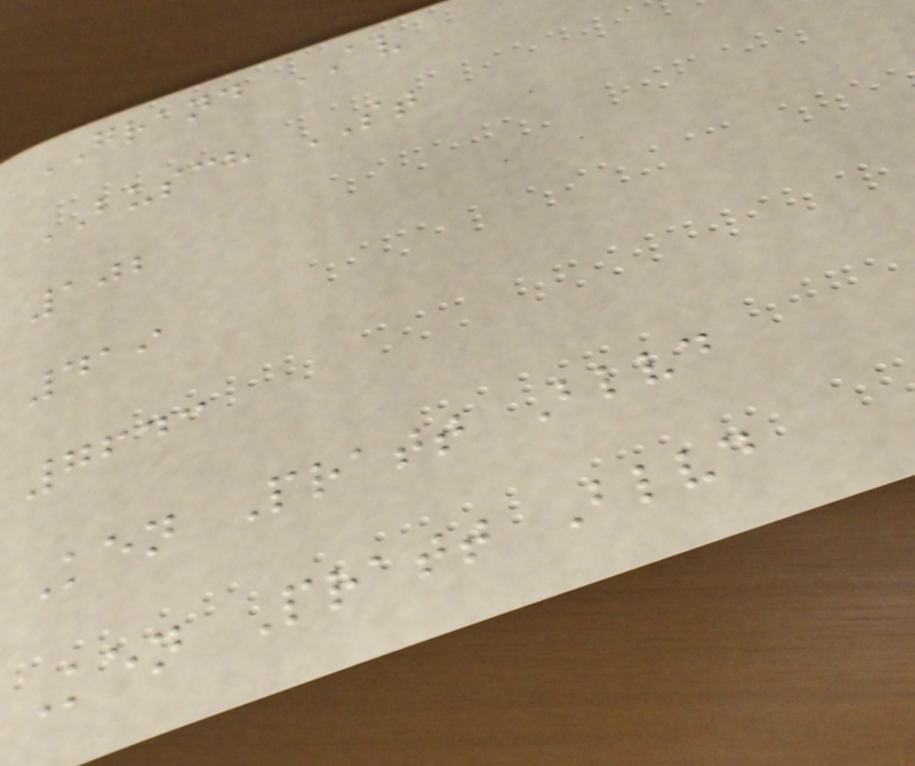GRAND AV
BUSCH ST
102
419
7643
Ken Pratt Blvd
Ken Pratt Blvd
